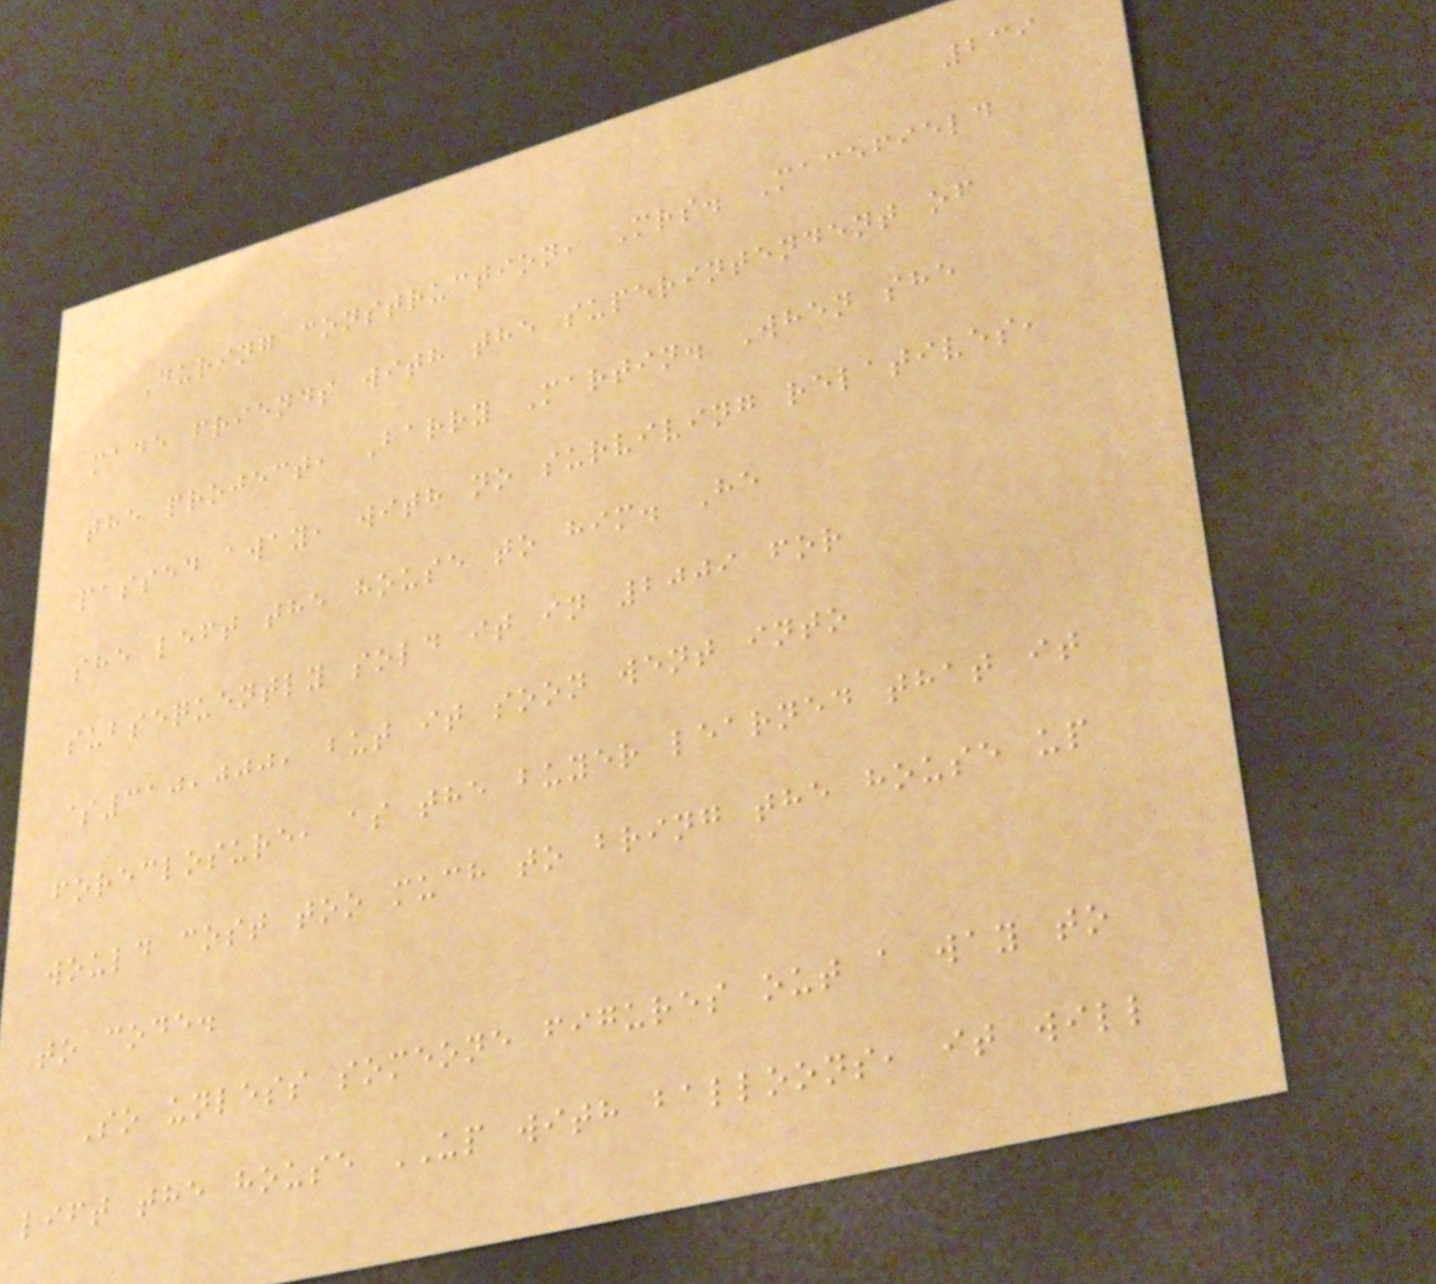239
During construction, Mrs. Macefield
made friends with the superintendent of
the project, Barry Martin. When she
passed away, with no surviving relatives,
she left the house to him. He
subsequently sold it in 2009 for
$310,000, but it soon went into
foreclosure, as the buyer learned that it
would cost too much to bring the house up
to code.
So unless someone figures out a way to
lift the house UP with balloons, it will
